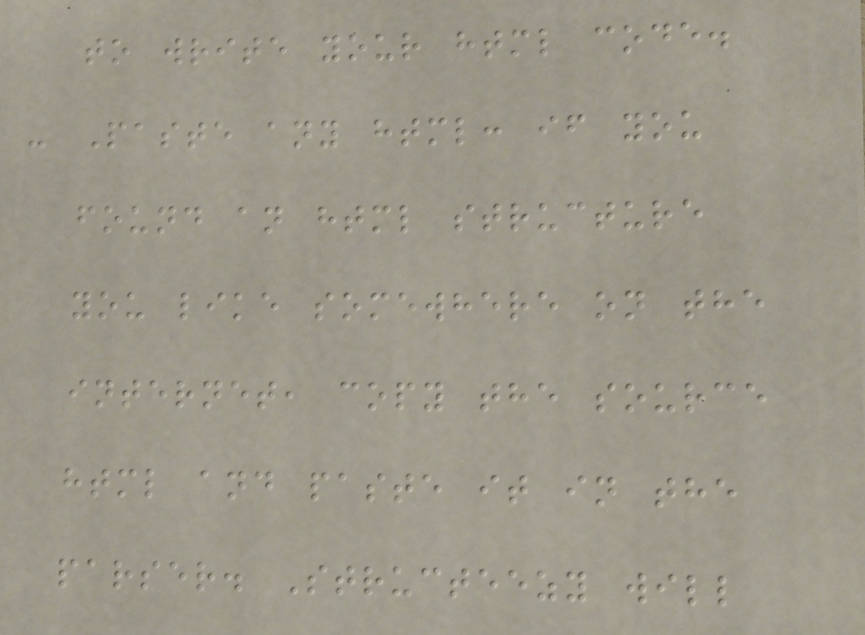to write your html code.
- Paste any html: if you
found an html structure
you like somewhere on the
internet, copy the source
html and paste it in the
parser. Structeezy will
